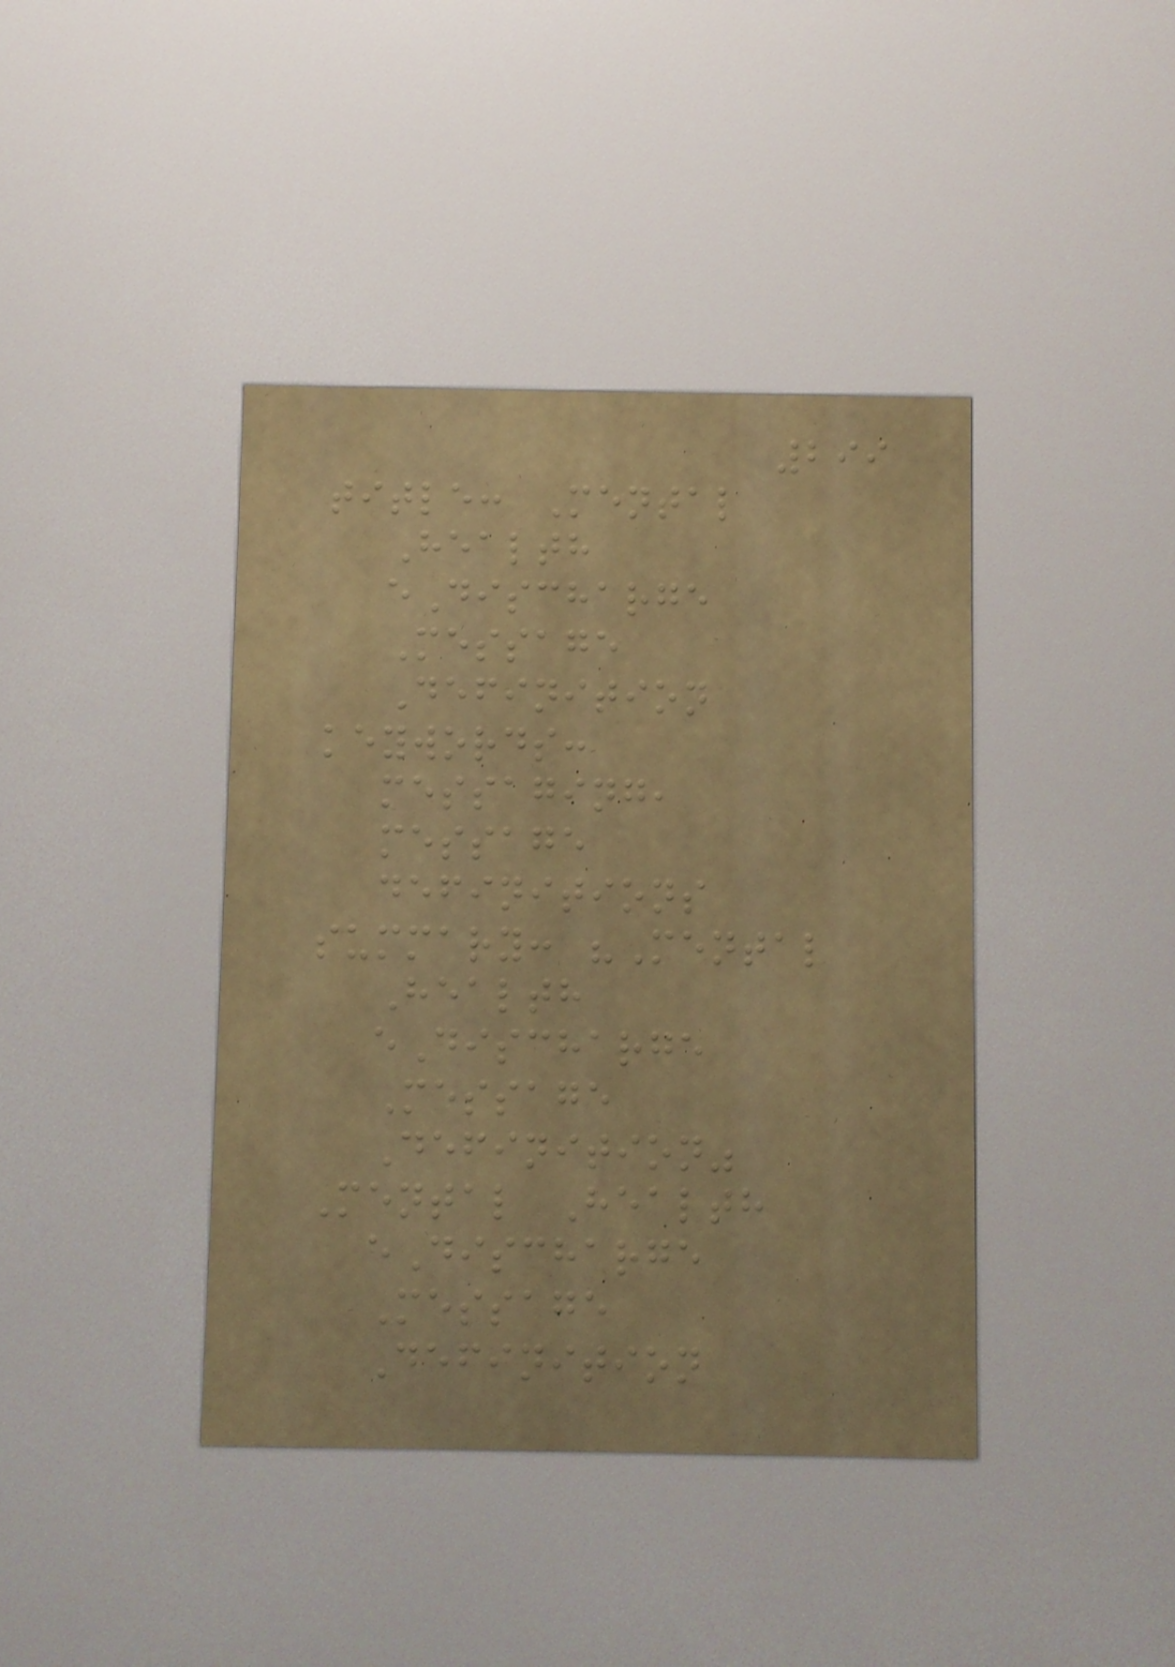299
title: Mental
Health
eDischarge
Message
Definition
keywords:
messaging,
message
definitions
summary: "Mental
Health
eDischarge
Message
Definition"
Mental Health
eDischarge
Message
Definition
